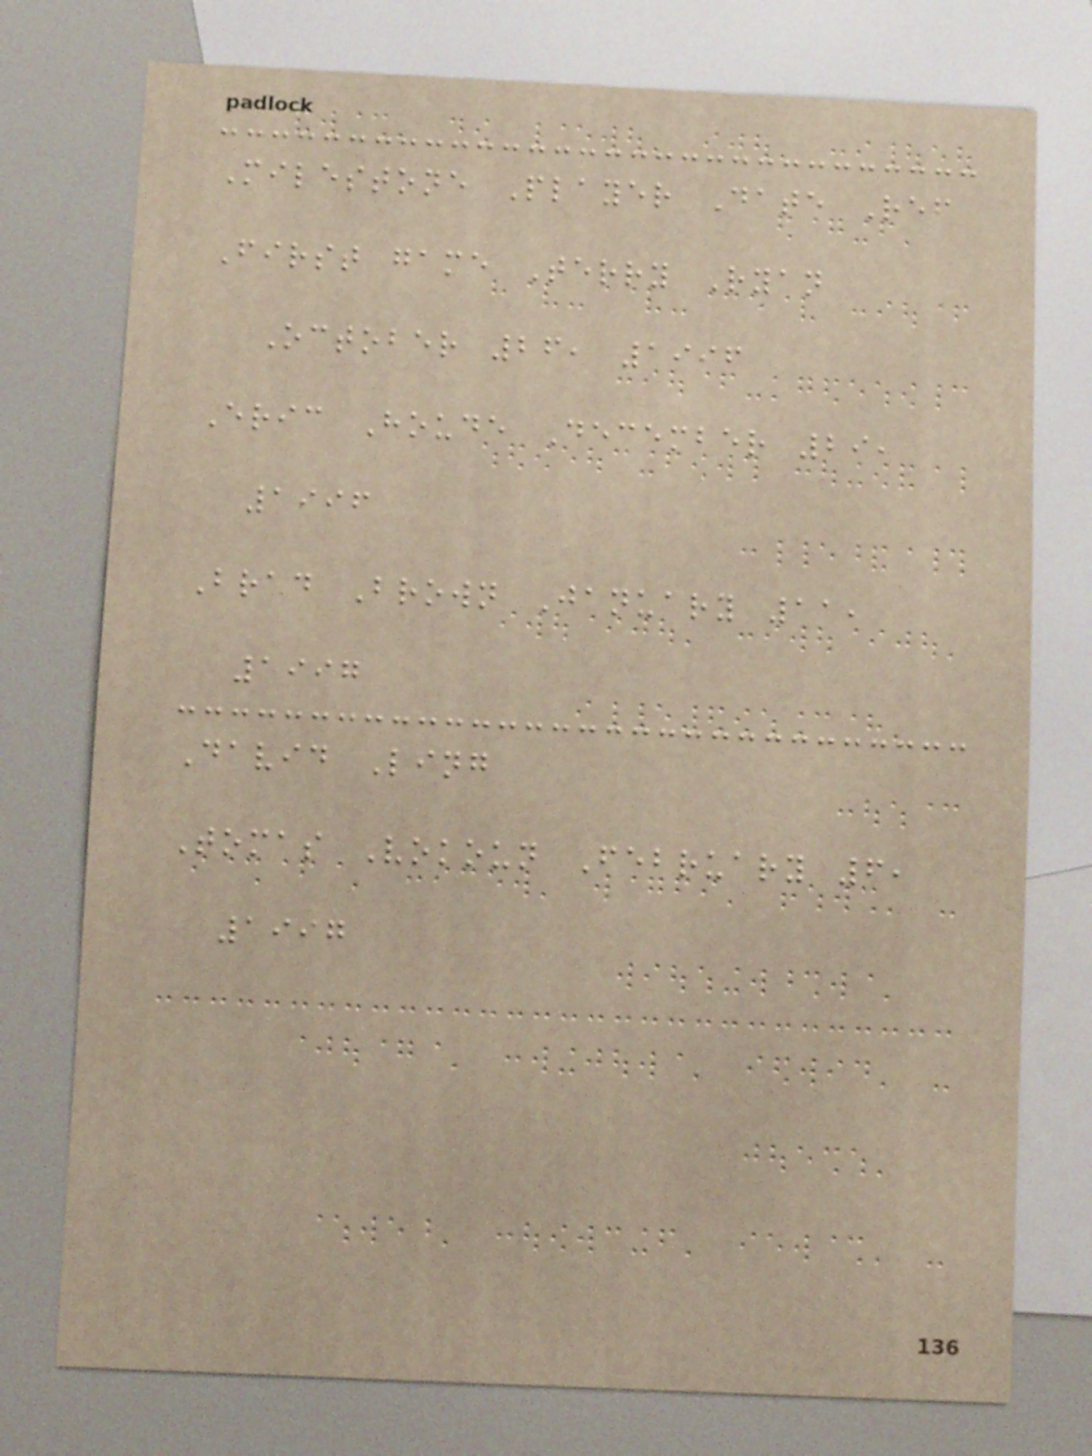Milestone Player Date Ref
First game Terry Ryan
October 26, 1996
Eric Houde December 29,
1996
Brad Brown January 11,
1997
David Ling
Tomas Vokoun February 6,
1997
